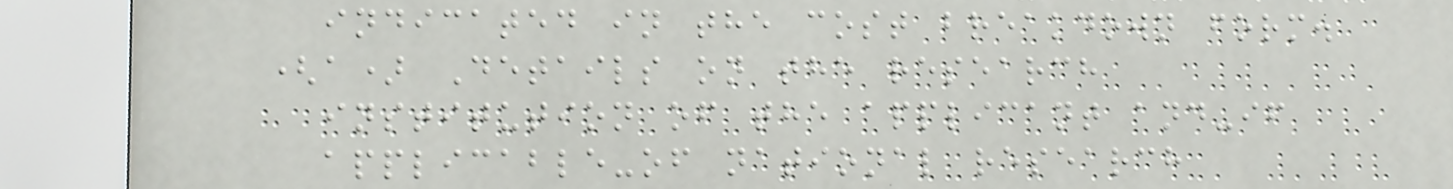indicated in the cost breakdown form.
(a) Details on the research
institution of the applicant and-if
applicable-of national research
